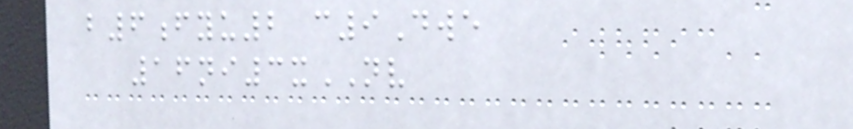b6fyu2 c9Dwe
16ni3xNV
